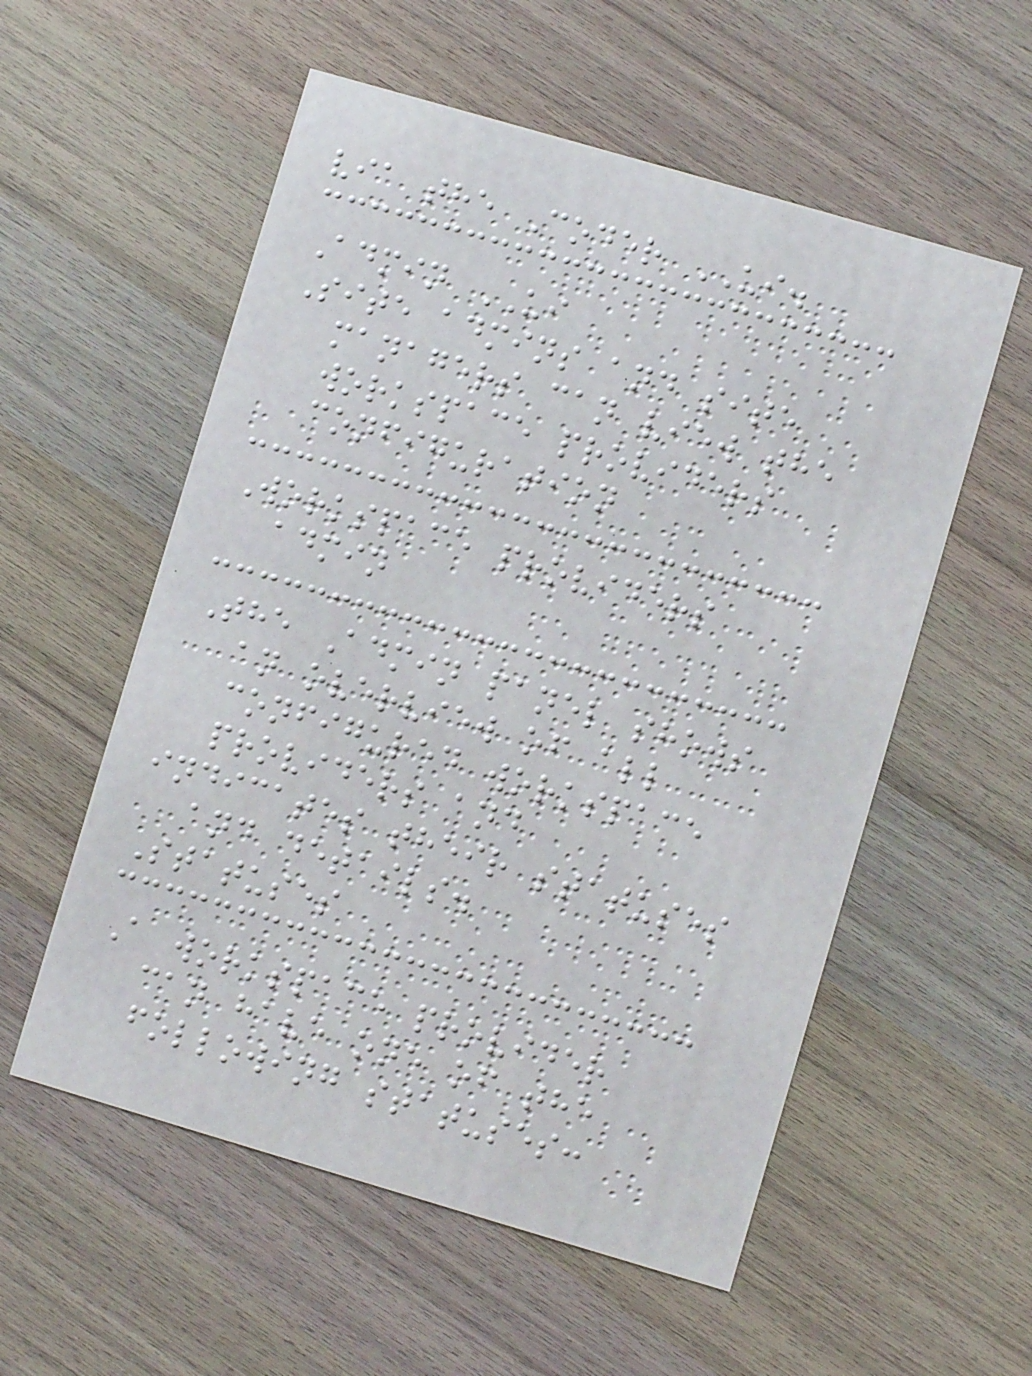via the Coder UI.
Admin UI
Site admins and site
managers can view the
workspace providers
configuration
Workspace providers
admin
The Admin panel shows
an overview of all
configured workspace
providers and
indicates their statuses
and details.
Statuses
A workspace provider
can have one of the
following statuses:
